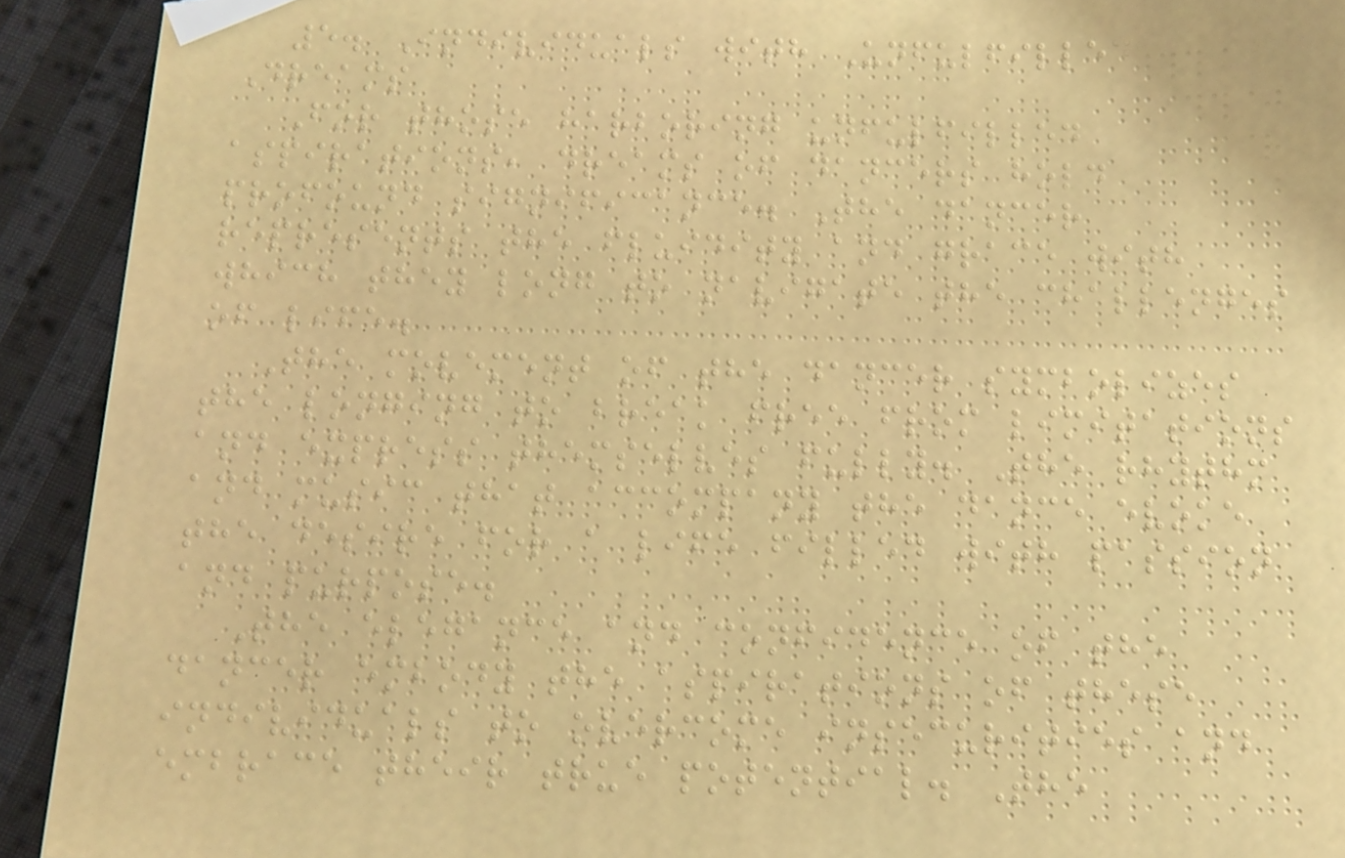5. Individuals with Unfulfilled
Dreams
For those harboring unfulfilled
aspirations, dreams of dancers hold
profound significance. The dancer
represents the fluidity and grace with
which they long to navigate the challenges
of life.
The movement of the dancer symbolizes
the longing to break free from limitations
and express themselves fully. The rhythm
and music that accompany the dance evoke
the desire for a life filled with passion
and purpose.
The elegance and confidence of the
dancer embody the aspirations of these
individuals to overcome insecurities and
embrace their true potential. The
